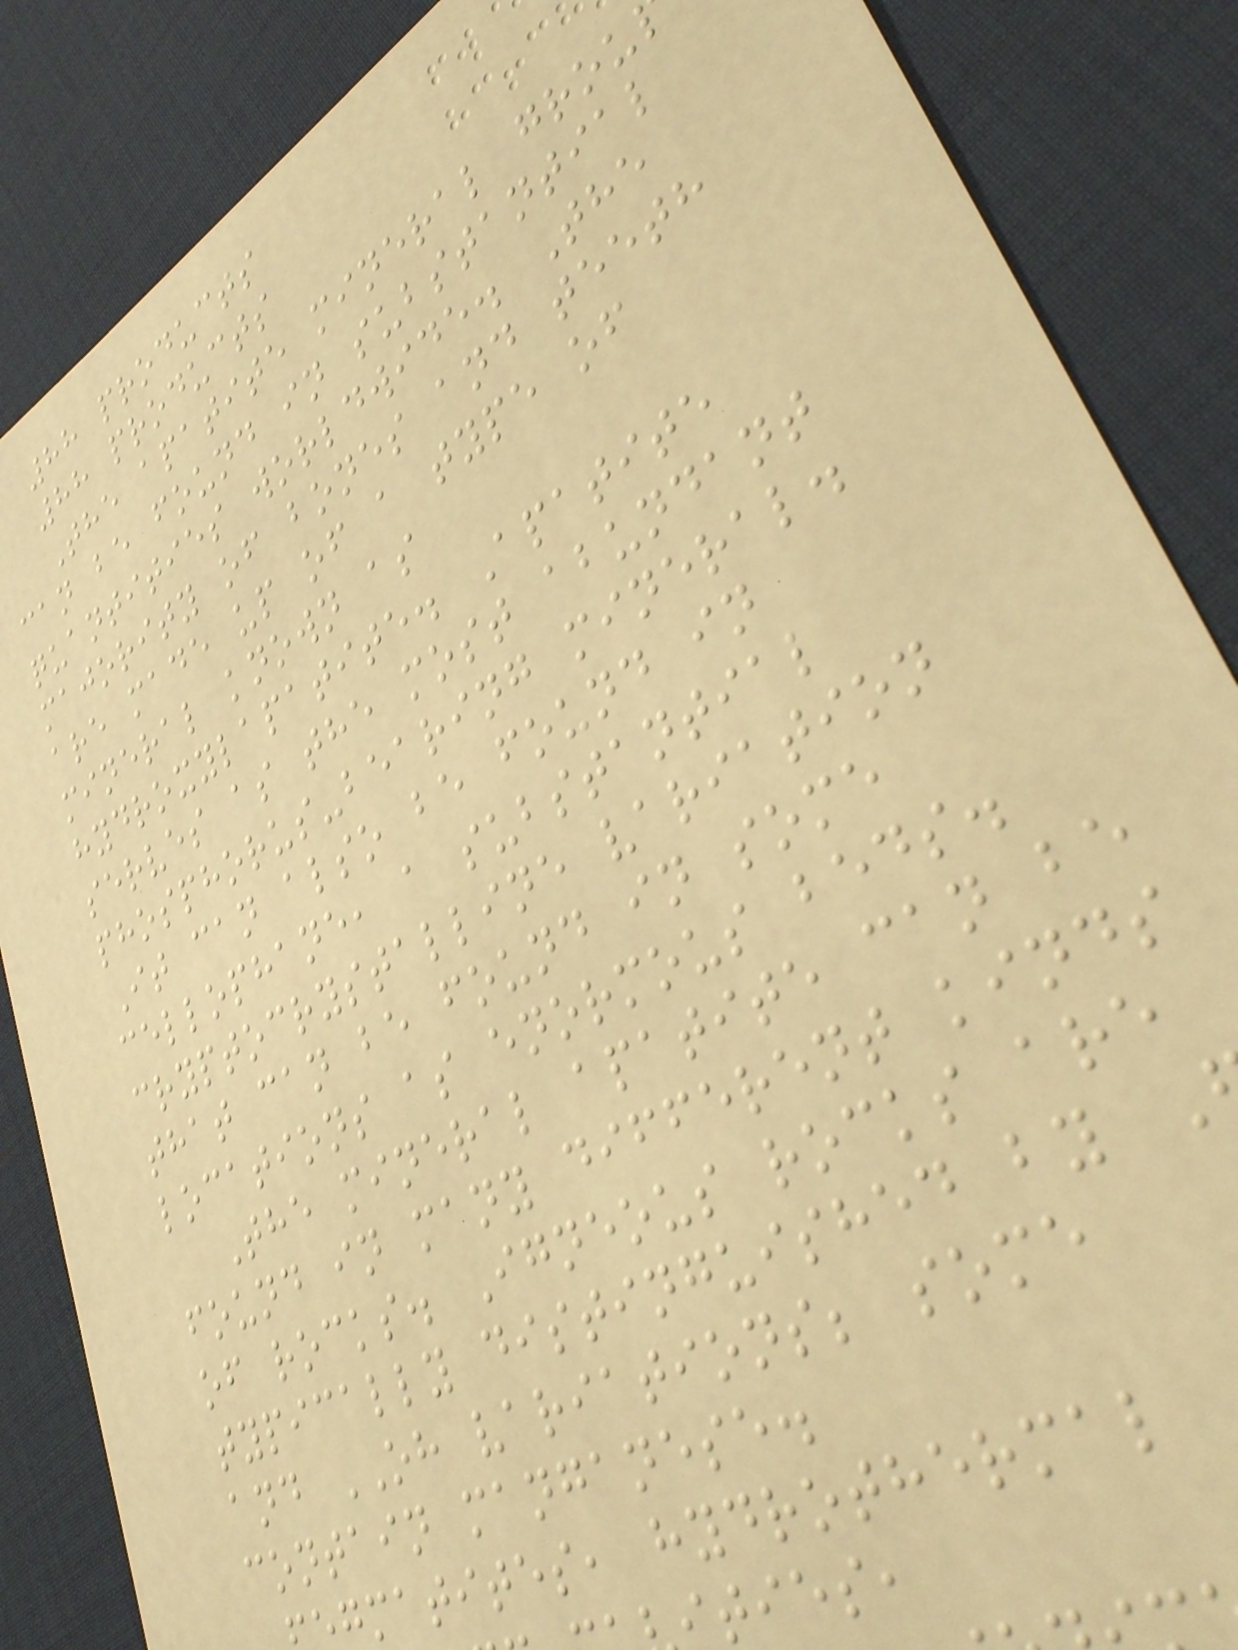88 products
88 products
The apatite mineral grou
can be found in substantial
quantities worldwide. The
majority of bones and teeth
are made up of a type of
mineral known as
hydroxylapatite. Apatite
serves as the most abundant
phosphorus-bearing mineral.
It can also be found in
cellophane, a substantial
cryptocrystalline variation
that can be found in some
locations as enormous beds.
The mineral apatite can be
found in many different kinds
of rocks. Igneous rocks are
typically distinguished by
and OH variations; some
contain manganese.
gmatites, hydrothermal
ties,
